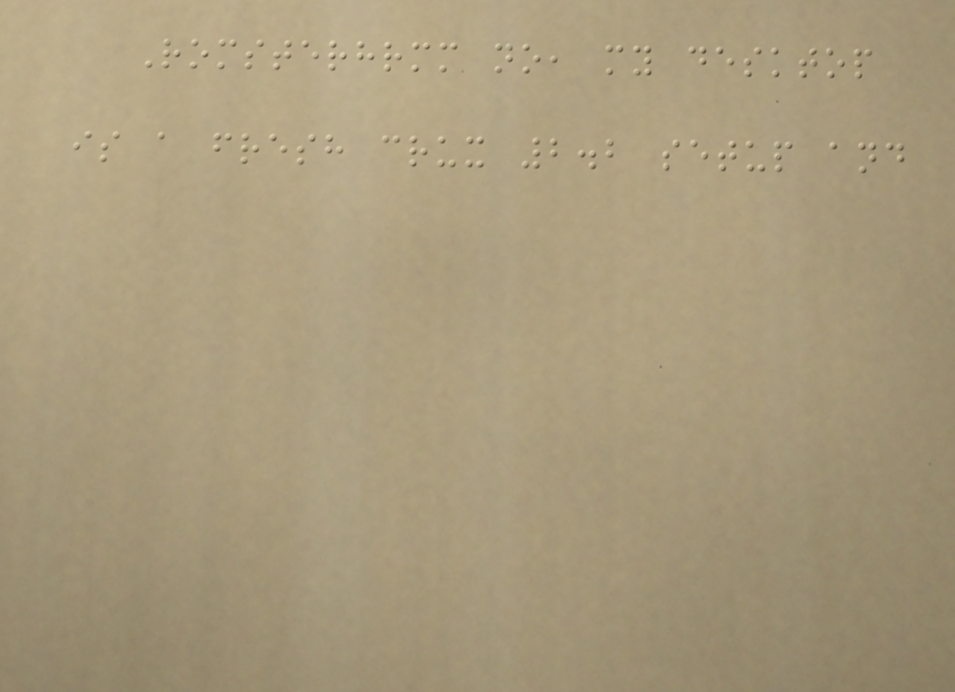Romsterhrmm no, my desktop
is a fresh crux 2.2 setup and
